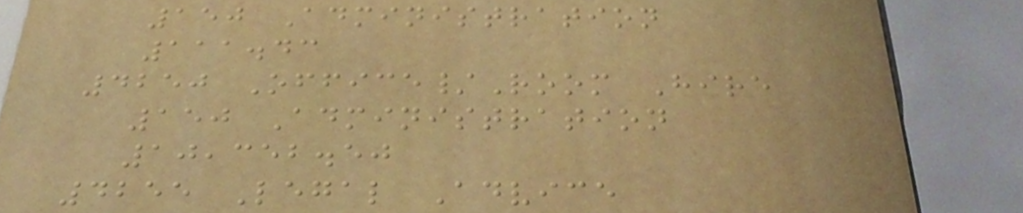150 Administration
111.43
4250 Office/Room Hire
150 Administration
10,352.50
4255 Legal Advice
